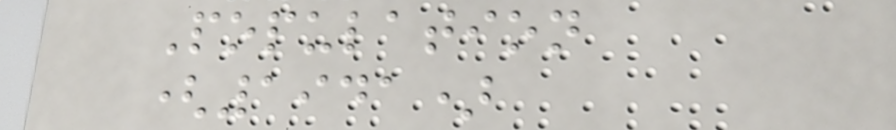Population
(1941)
